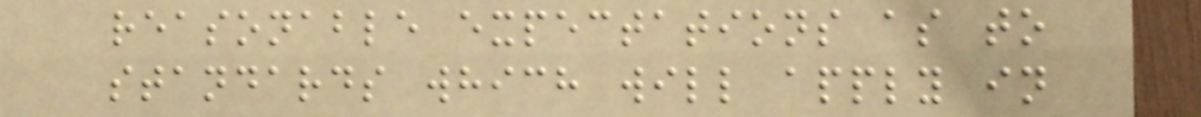reasonable expectations as to
standards which will apply in
